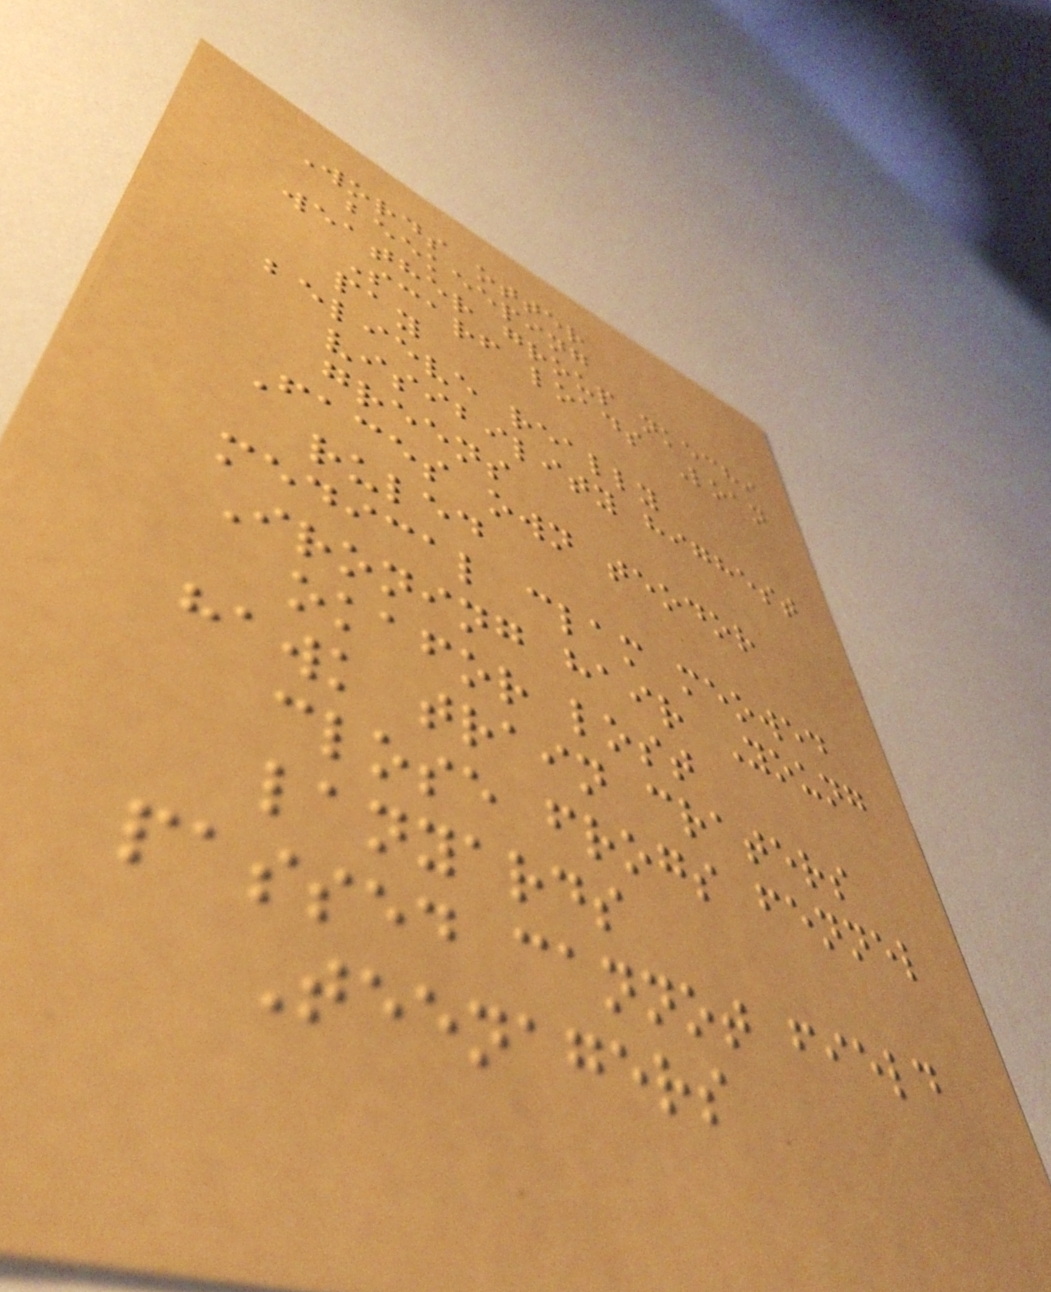Words otter
beekeeping
weather group nkechi
Scarf loads Loan
pay
believe really
visibility highest
greens
Faces own teodor
ruled
medical clam meowed
Ironing hair Young
okafor lost
hawk train craters
close frogs fennel
lanyards
passed cannot field
Teenagers
